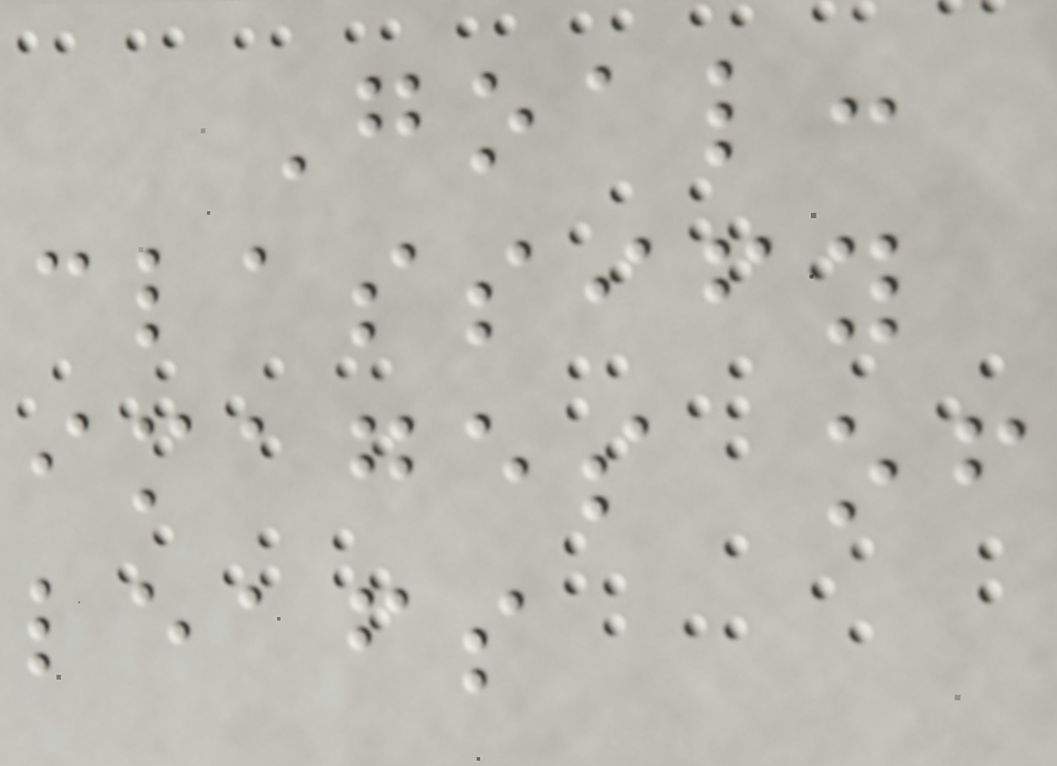Goal:
classify
images of
leafs
